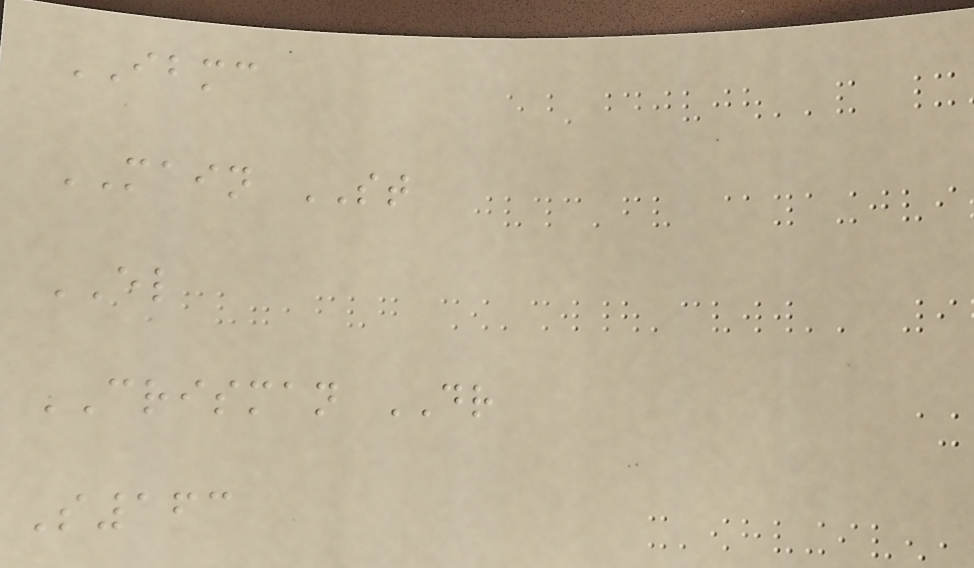IBMC
MAIN ST
EL
CRISMAN DR
S163
